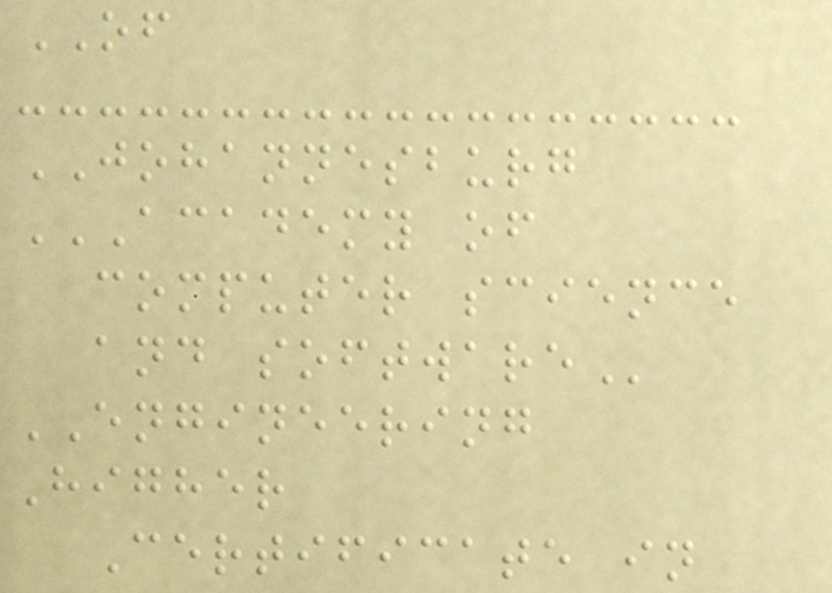OF
JOHANNESBURG
ACADEMY OF
COMPUTER SCIENCE
AND SOFTWARE
ENGINEERING
Higher
Certificate in
